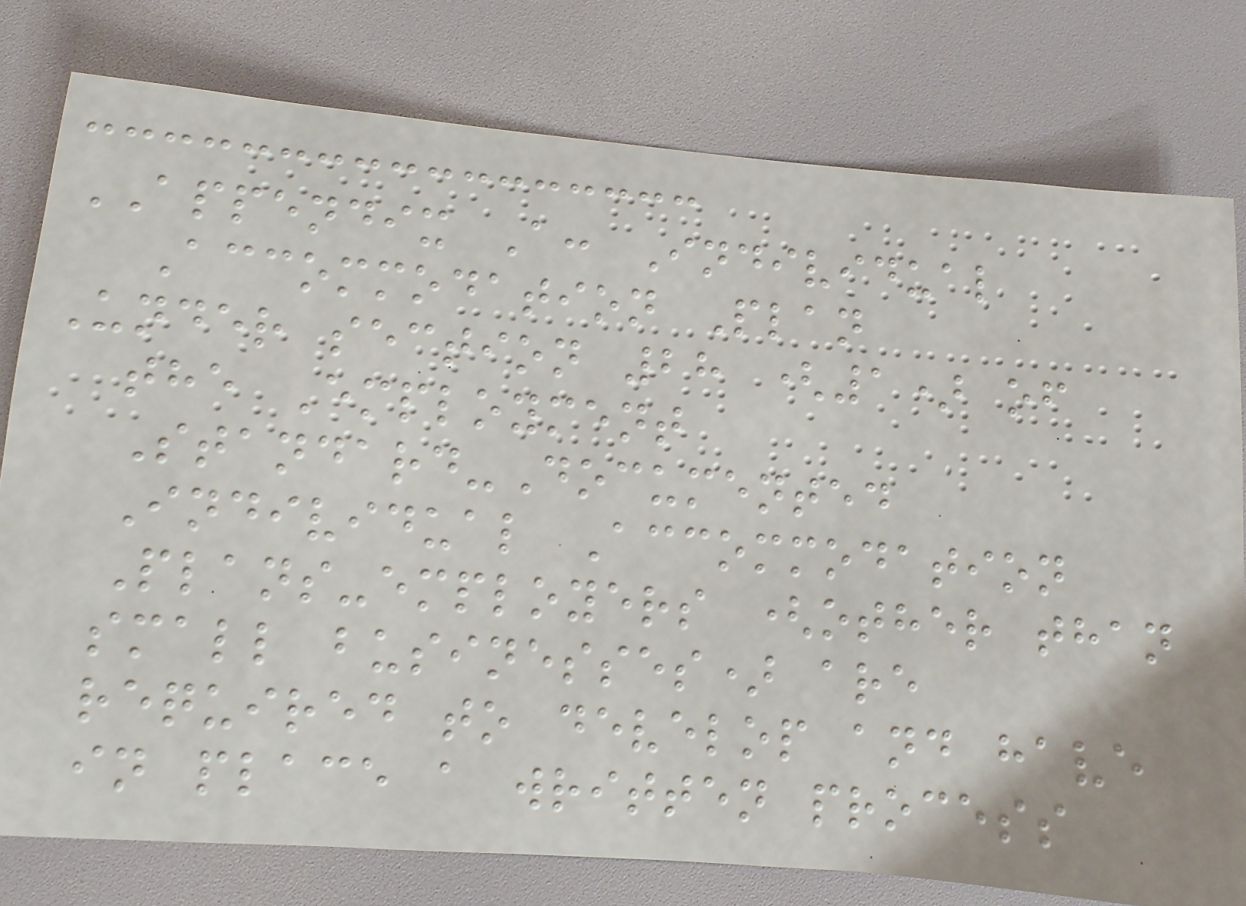APPENDIX A: Individual
Accommodation Plan
Under section 28 (1) of
the Employment
Standard-Documented
Individual Accommodation
Plans-employers (other than
small businesses) are
required to develop and have
in place a written process
